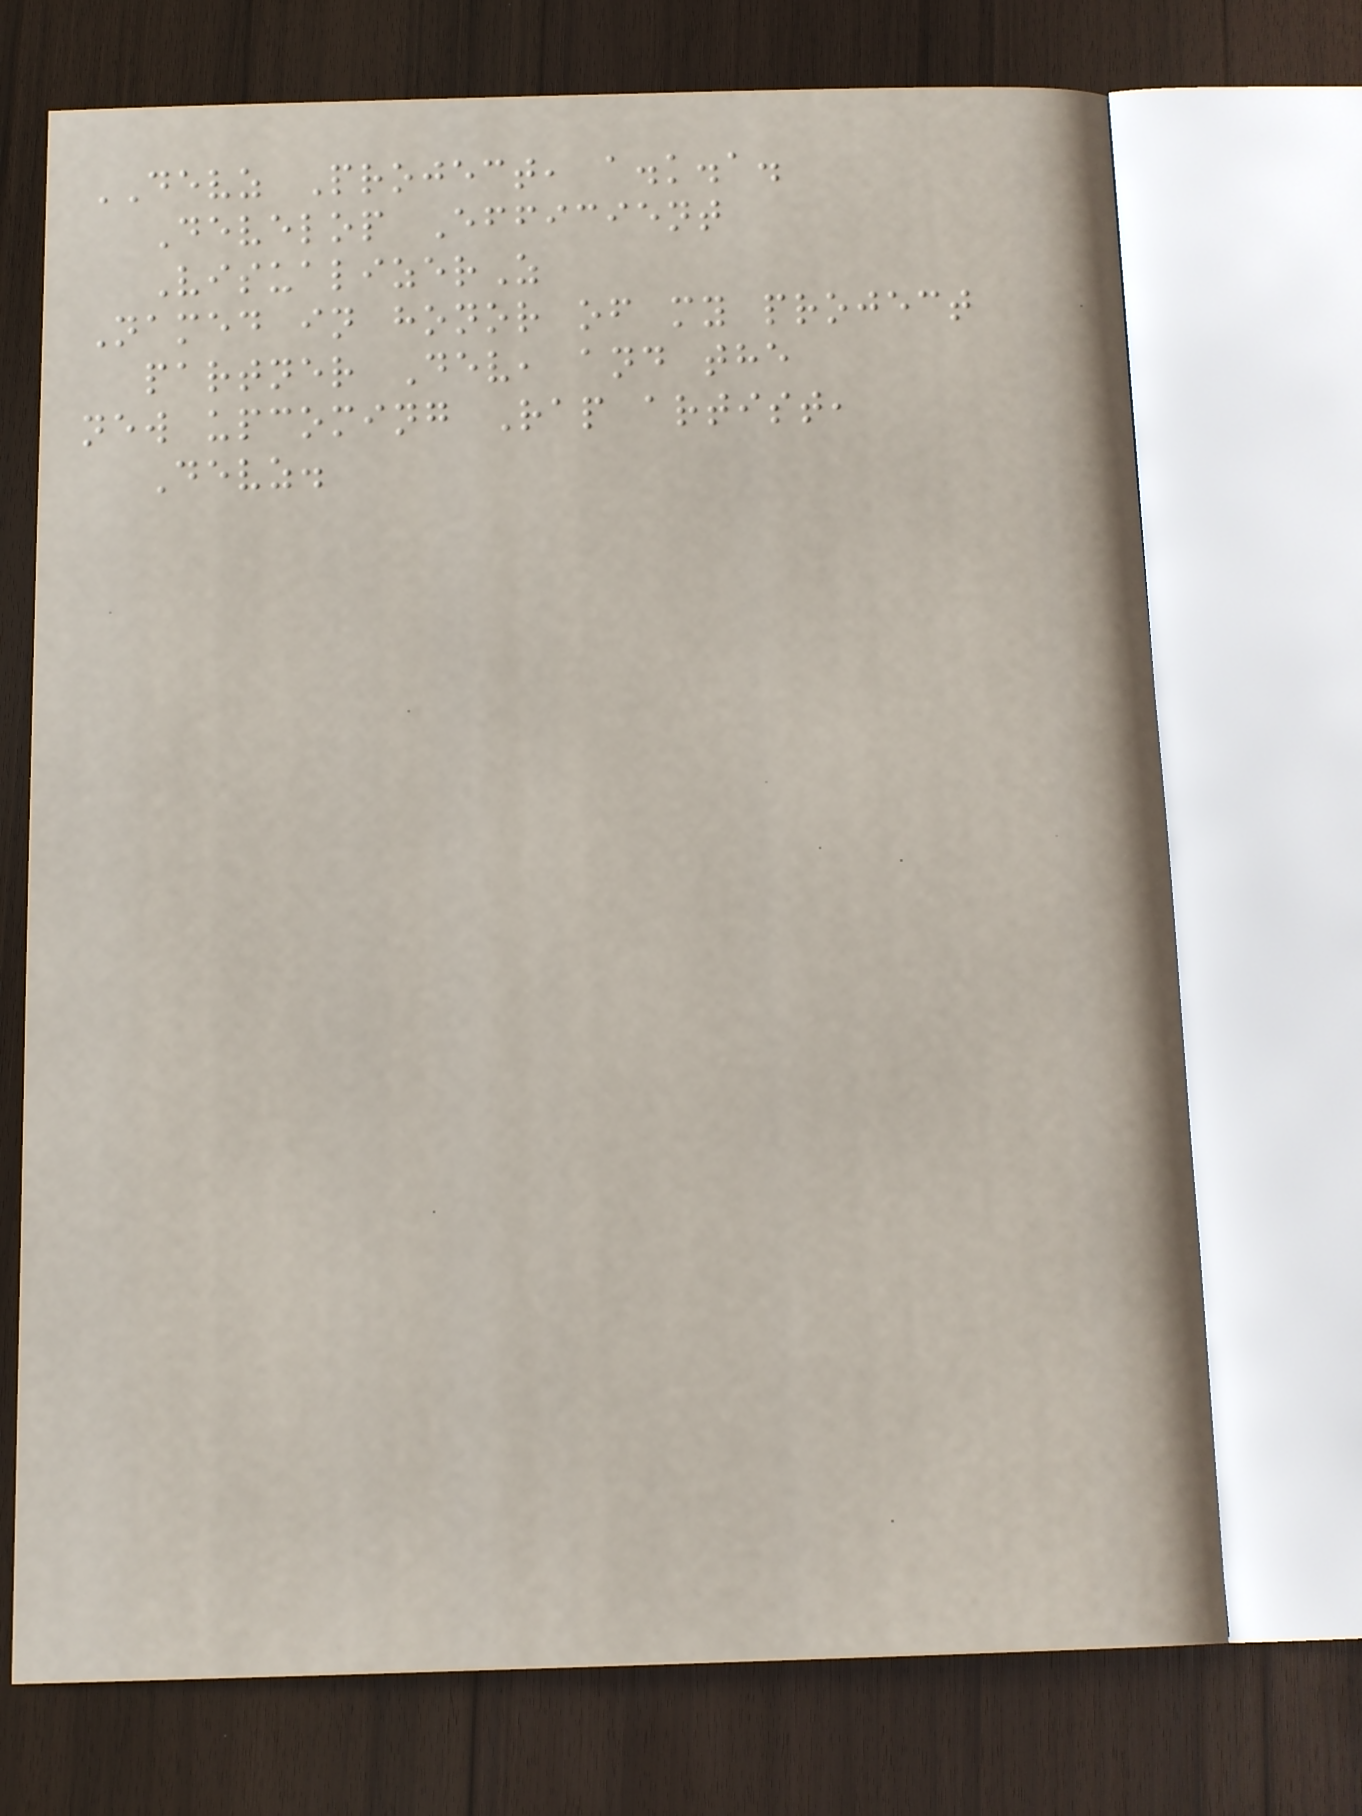DEVZ Project, a.k.a.
Develop Efficient
VisualizerZ
Named in honor of my project
partner Dev, and the
new upcoming Rap artist,
Devz.
